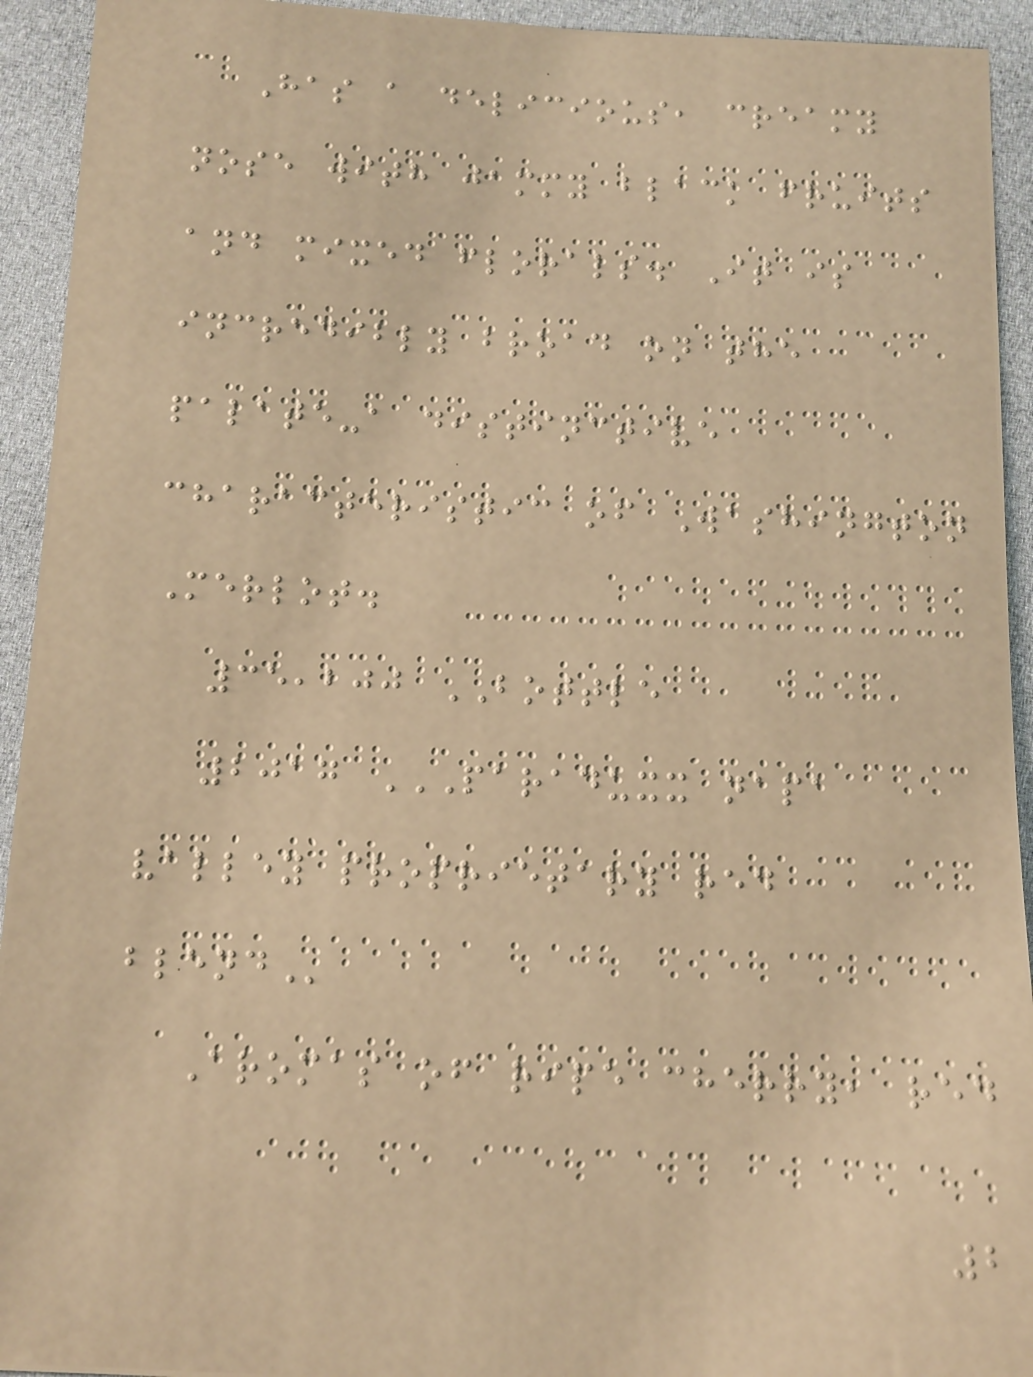Has a delicious, creamy
nose with jammy black fruits
and mixed florals. It is
incredibly broad on the
palate-a distinctive
characteristic of Washington
Merlot.
35,200 BOTTLE
2017 PARADUXX NAPA
VALLEY PROPRIETARY RED
BLEND
Aromas of ripe cherry, red
2
